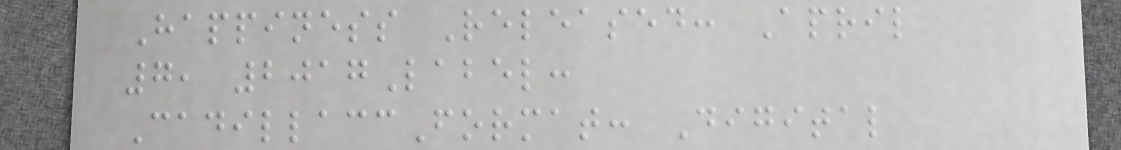Happiness Released: April
7, 2017Label:
CadillaccFormat: Digital
